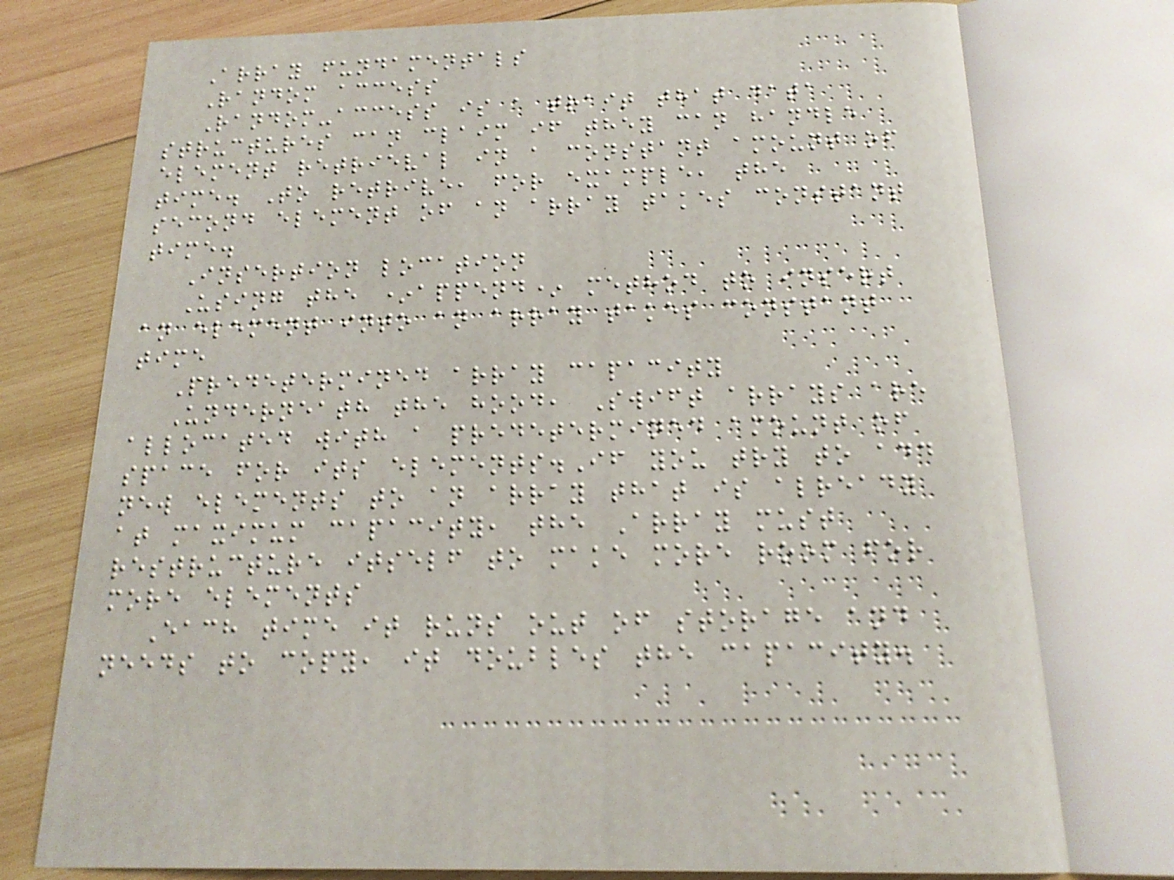Array fundamentals
Random access
Random-access is a trait that data
structures can claim if they can handle
element retrieval in a constant amount of
time. To retrive, for example, the
second element of an array takes constant
time.
Insertion location
Using the *append* method to insert
an element into an array takes constant
time
Predetermined array capacity
Underneath the hood, Swift arrays are
allocated with a predetermined amount of
space for its elements.If you try to add
new elements to an array that is already
at maximum capacity, the Array must
restructure itself to make more room for
more elements
Each time it runs out of storage and
needs to copy, it doubles the capacity.
